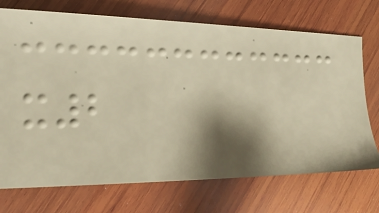x2
